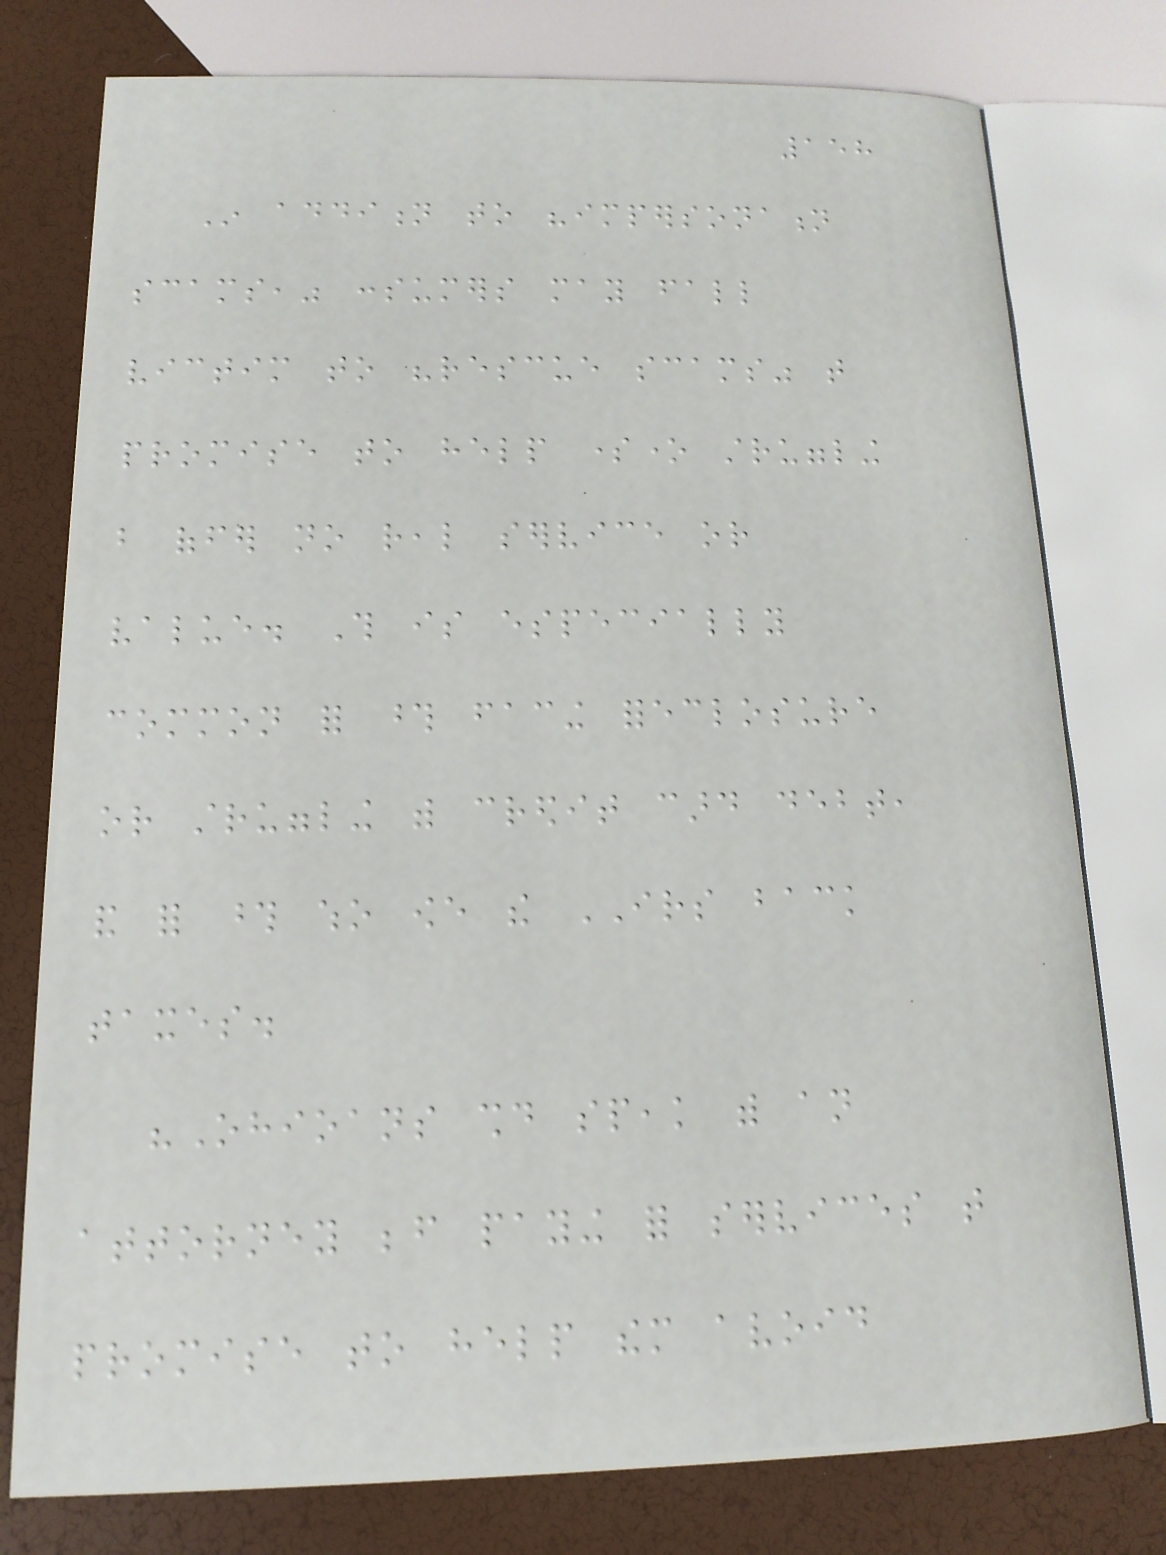158
In addition to "impersonation
scams," consumers may fall
victim to "rescue scams" that
promise to help someone struggling
but offer no real service or
value. This is especially
common for those facing foreclosure
or struggling with credit card debt,
and for those who owe the IRS back
taxes.
"Ohioans should speak with an
attorney before paying for services that
promise to help them avoid
